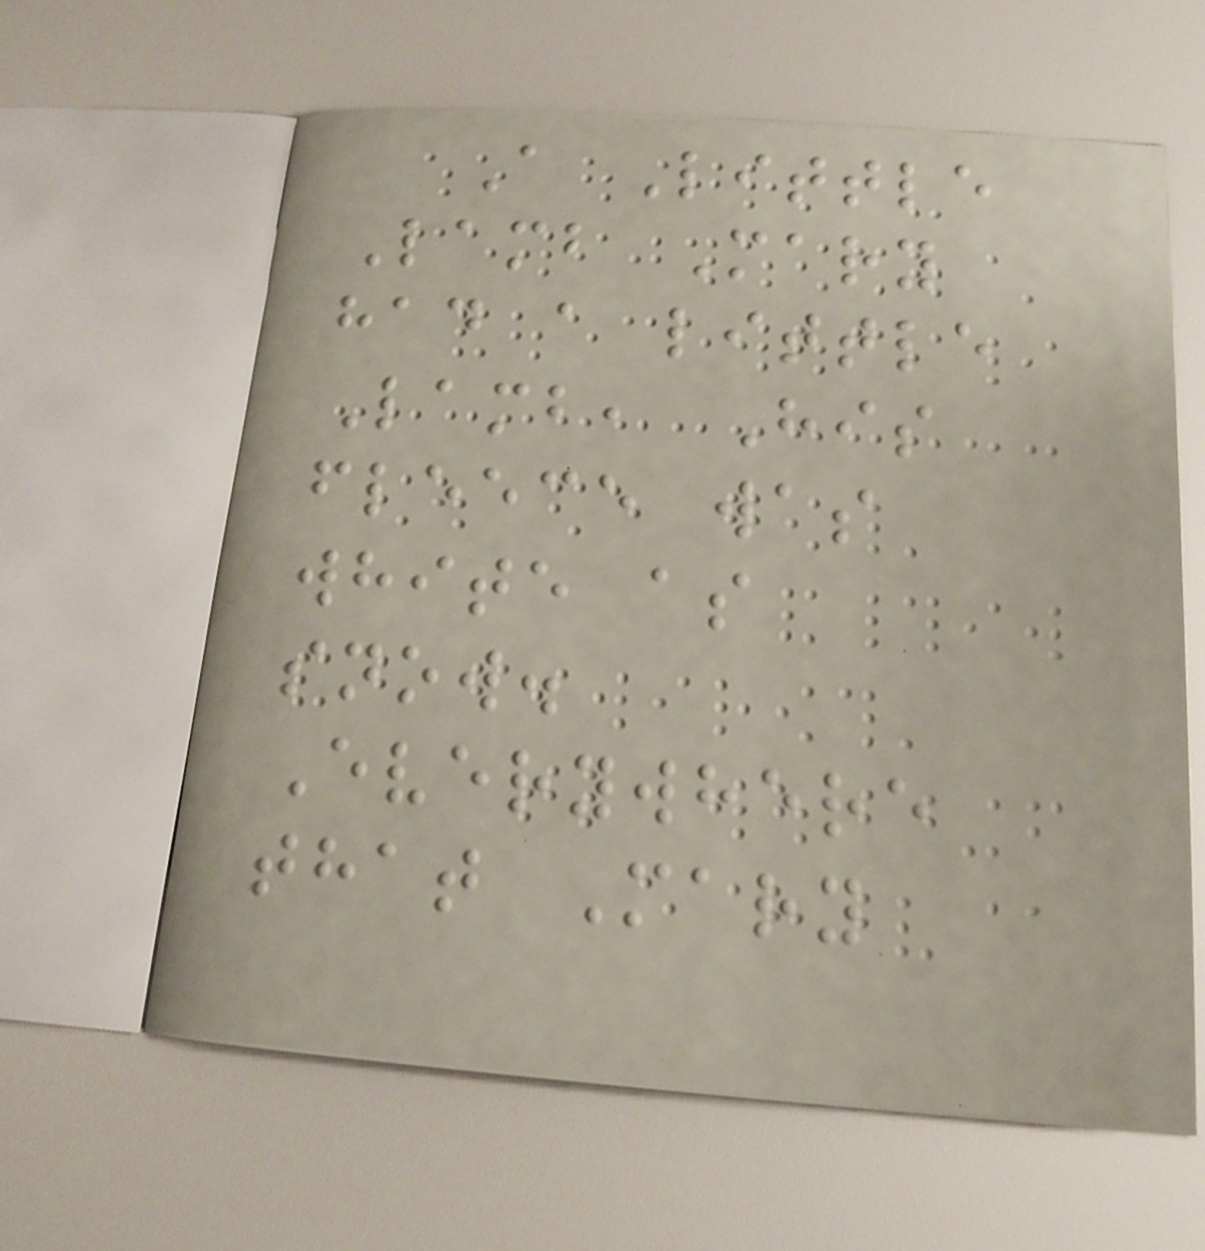A Little
Lamb Mary
had a little
Lamb, His
fleece was
white as
snow.
Everywhere
that Mary
